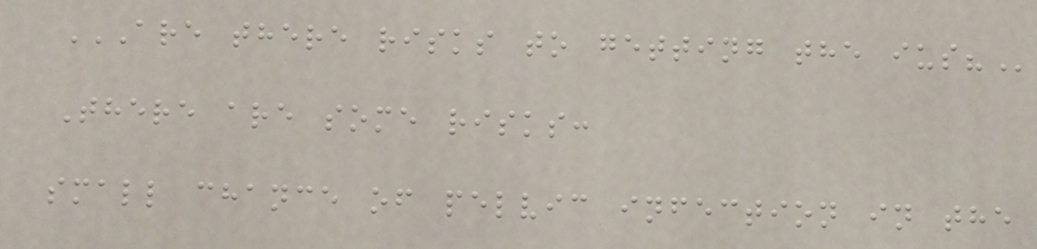ARE THERE RISKS TO GETTING THE IUS?
There are some risks:
small chance of pelvic infection in the
